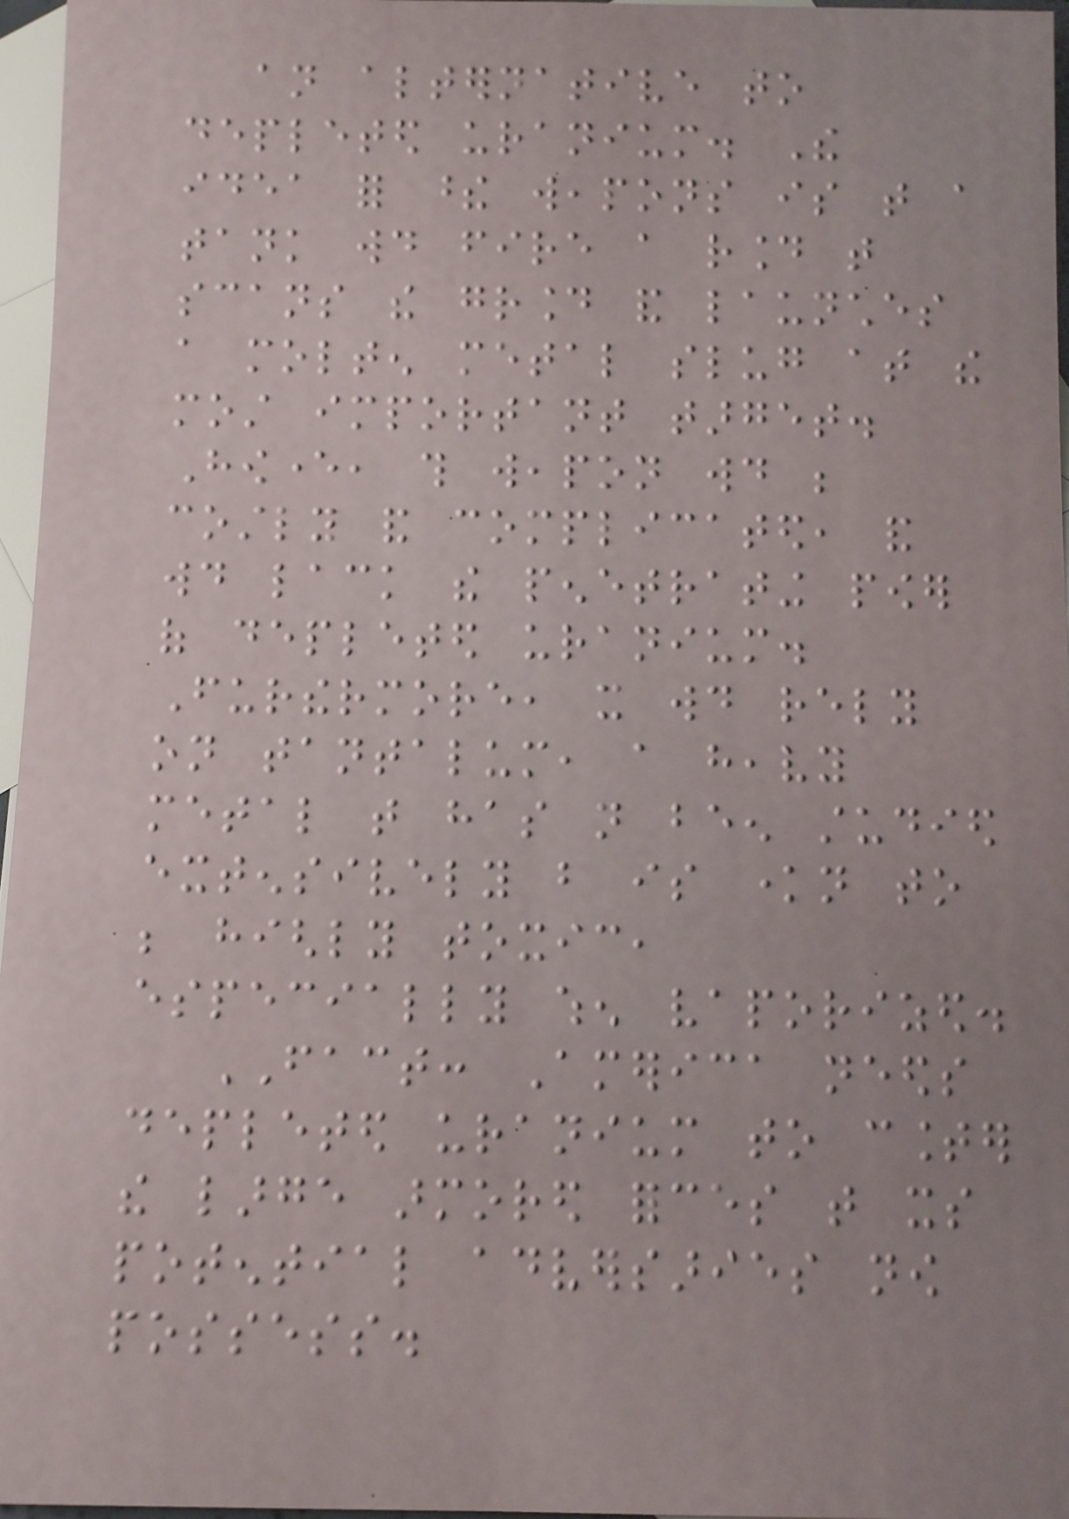an alternative to
depleted uranium. The
idea for these weapons is that a
tank would fire a round that
scans the ground and launches
a molten metal slug at the
most important target.
However, this weapon would be
costly and complicated, and
would lack the penetrating power
of depleted uranium.
Furthermore, it would rely
on tantalum, a heavy
metal that has not been studied
extensively but is known to
be highly toxic,
especially when vaporized.
FACT: America needs
depleted uranium to counter
the large armored forces that its
potential adversaries now
possess.
